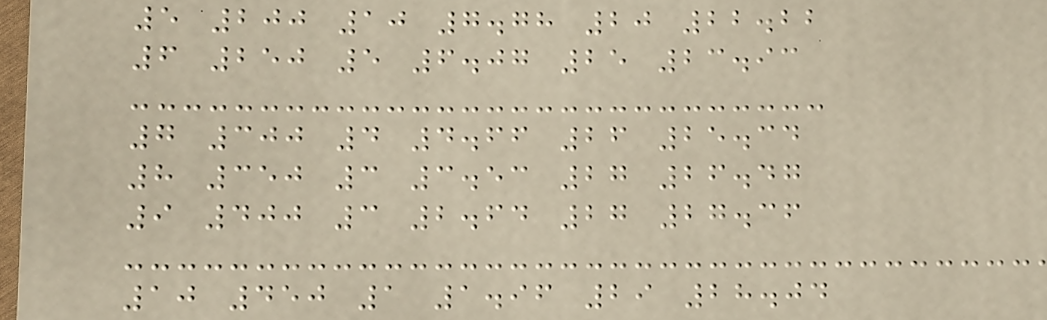5 200 10 7.78 20 22.22
6 250 5 6.07 25 23.93
7 300 4 4.66 26 25.34
8 350 3 3.53 27 26.47
9 400 3 2.64 27 27.36
10 450 1 1.96 29 28.04
